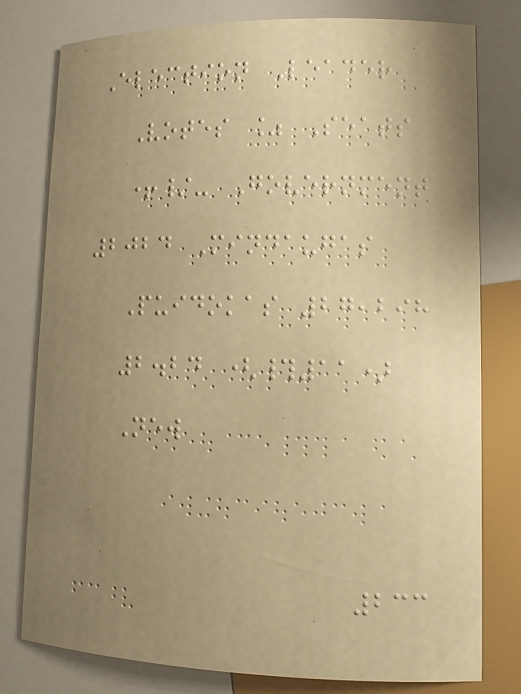Election Leader
Votes % Seats
+/- Government
2024 Mindaugas
Puidokas 27,298
2.24 (#11)
New
233
